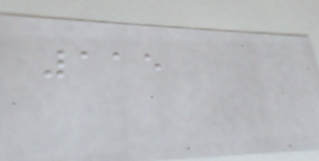115
